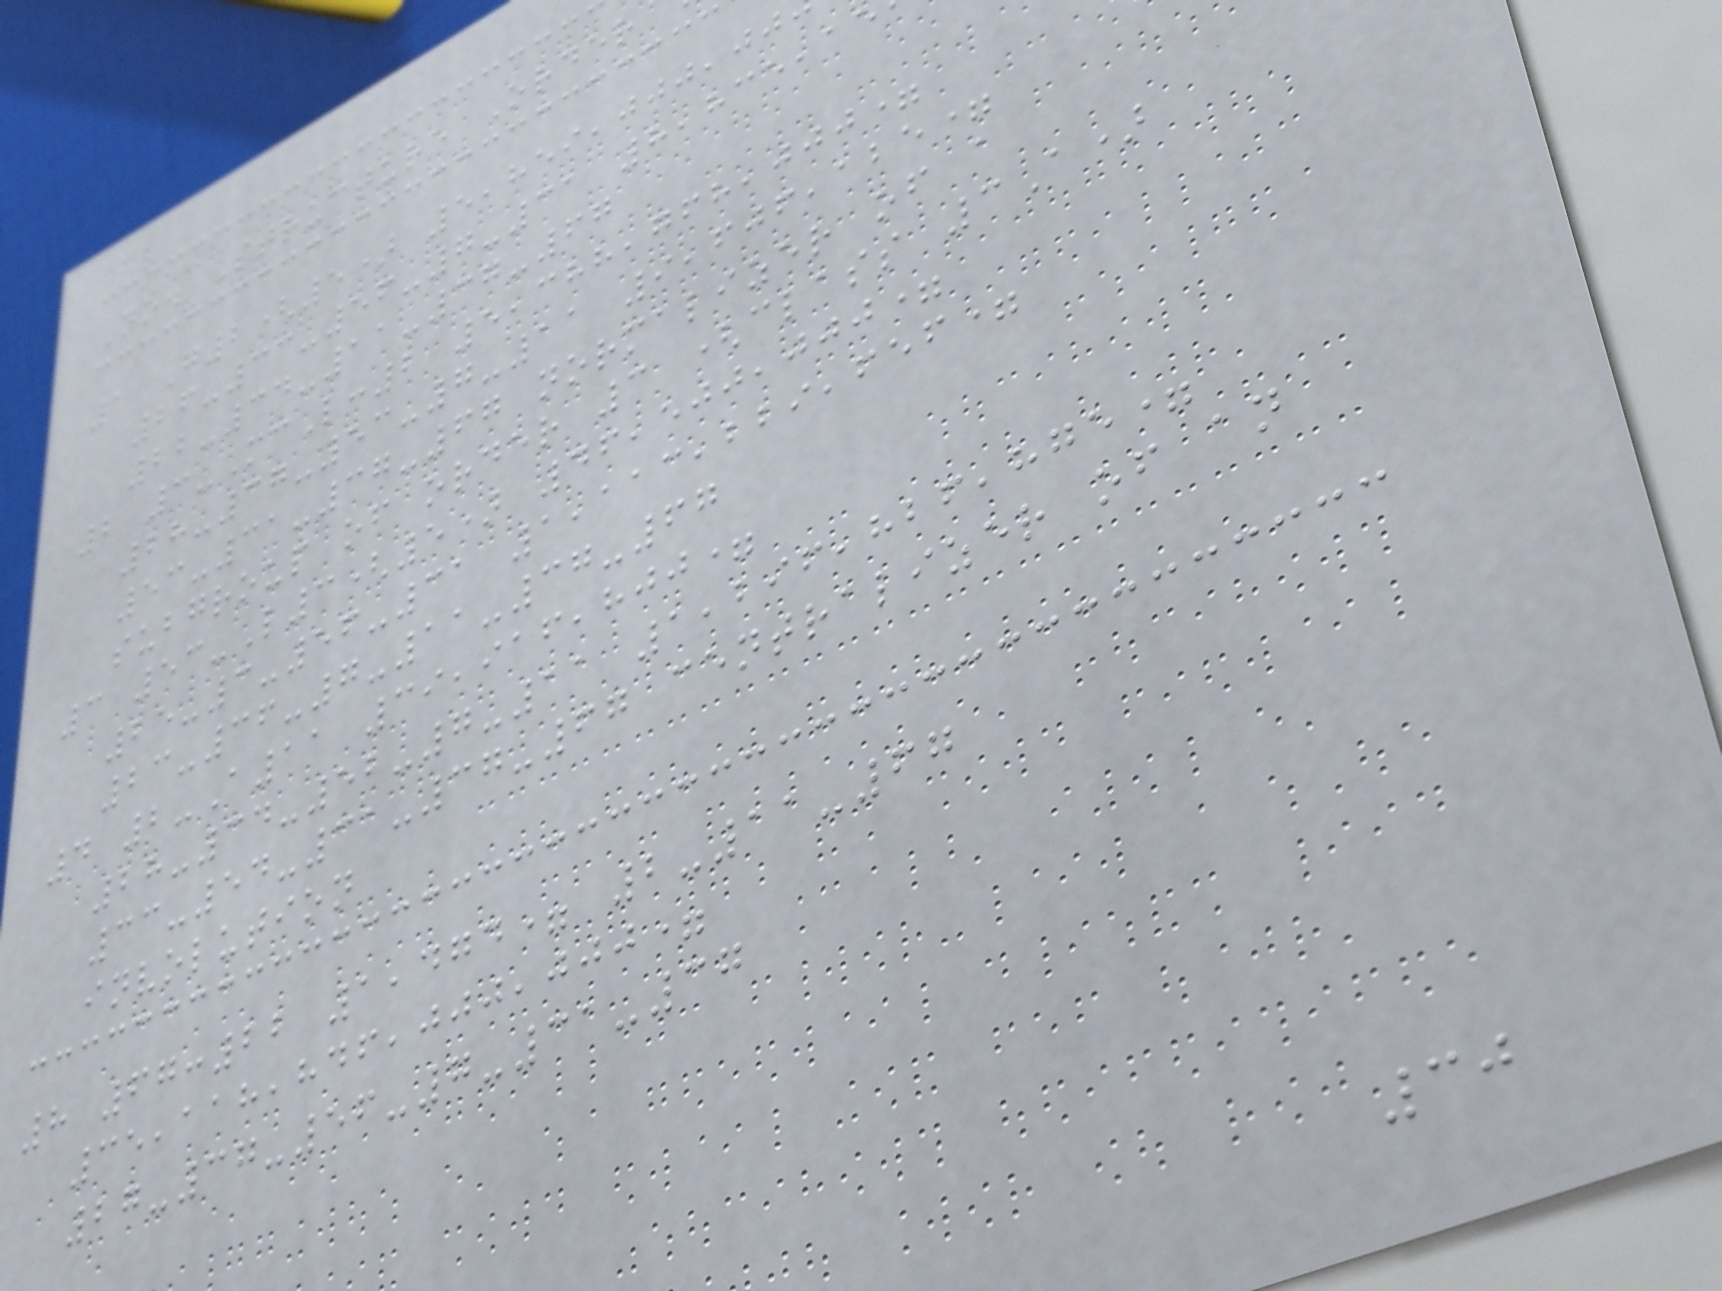No. Structure Order
1 G2(5) 5,859,000,00
26-33-56-7-31 8,835,1
22-34-11-37-67
2 3-McL:2 5,388,768,000=
28-37-53-7-11 9,606,125=
53-31-37-67 normalizer of a
subgroup of order 3 (class 3A)
3 53-L3(5) 46,500,000=
25-3-56-31 1,113,229,656=
23-36-7-11-37-67
4 2-A11 39,916,800=
28-34-52-7-11 1,296,826,875=
33-54-31-37-67 centralizer of an
involution
8 67:22 1,474= 2-11-67
35,118,846,000,000=
27-37-56-7-31-37
30
